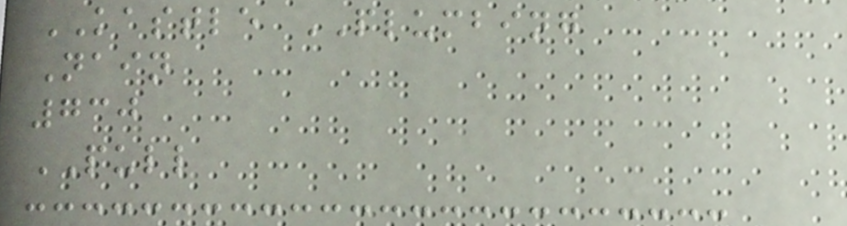KASTLE PLUMBING
Nain
730
PULL
